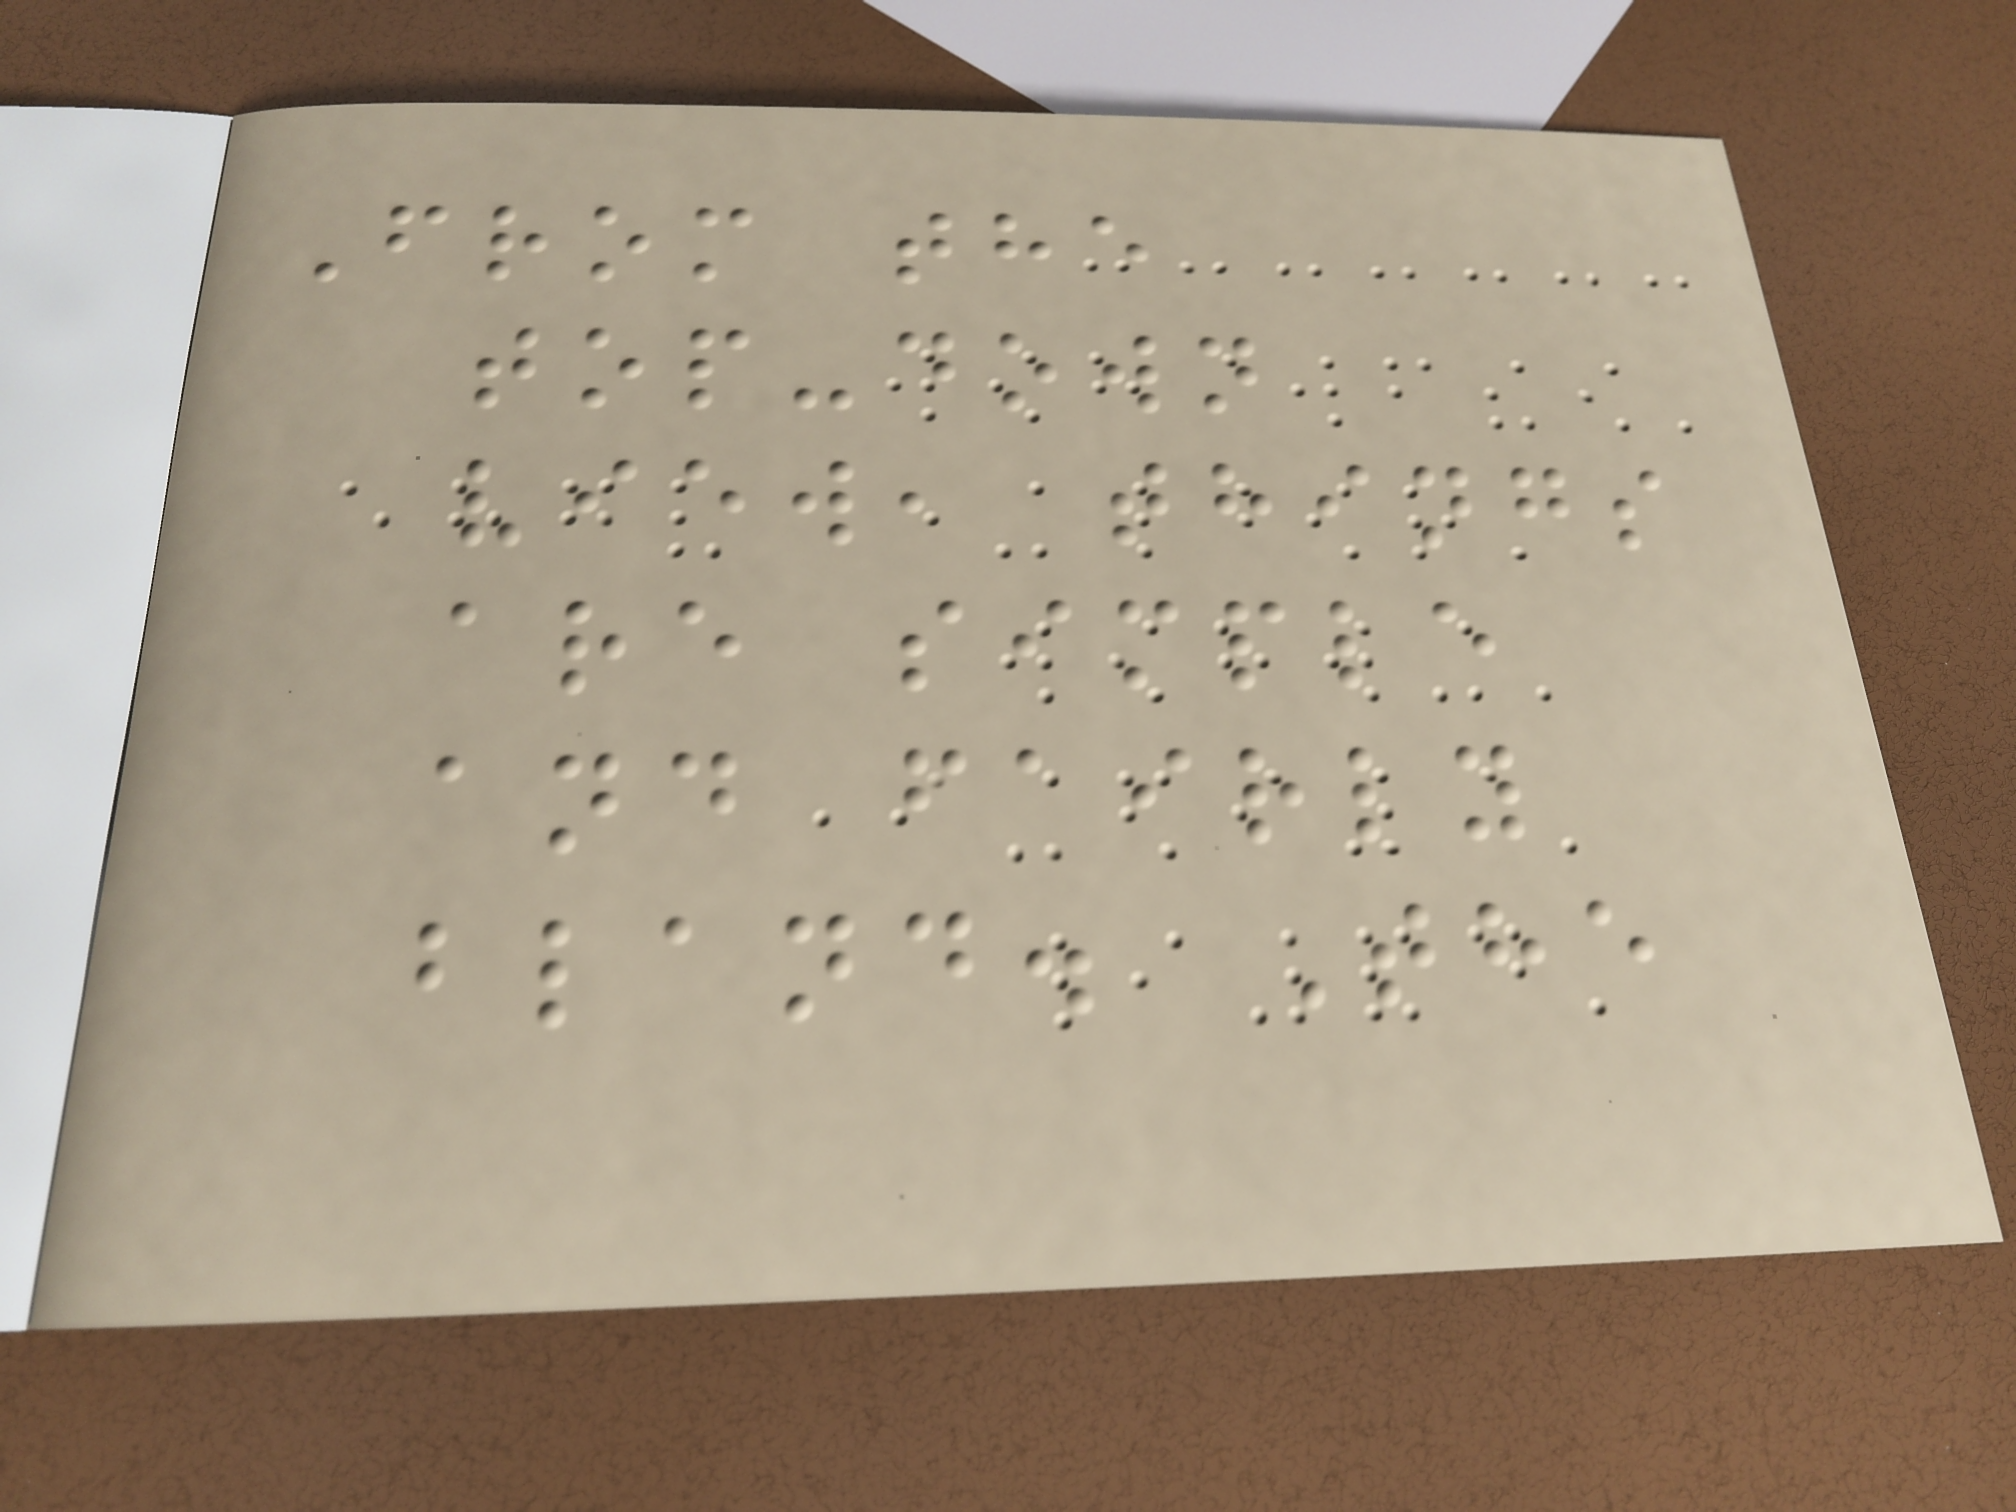From the
top-down
view, things
are simple
and fairly
bland. The
